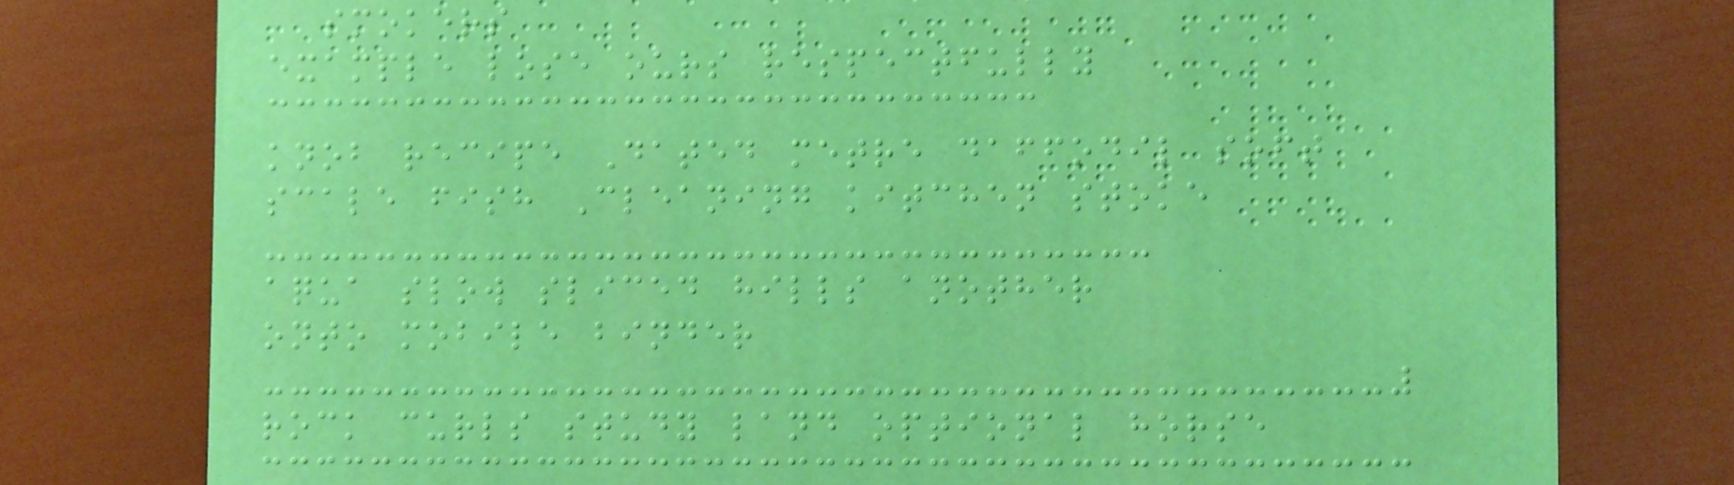smokers
example lose ours respectfully
knob recipe Dated metre daffodil soft
scale fish Cleaning kitchen stoke
aqua slow sliced hills another
onto mobile binder
rock curls study land optional horse
